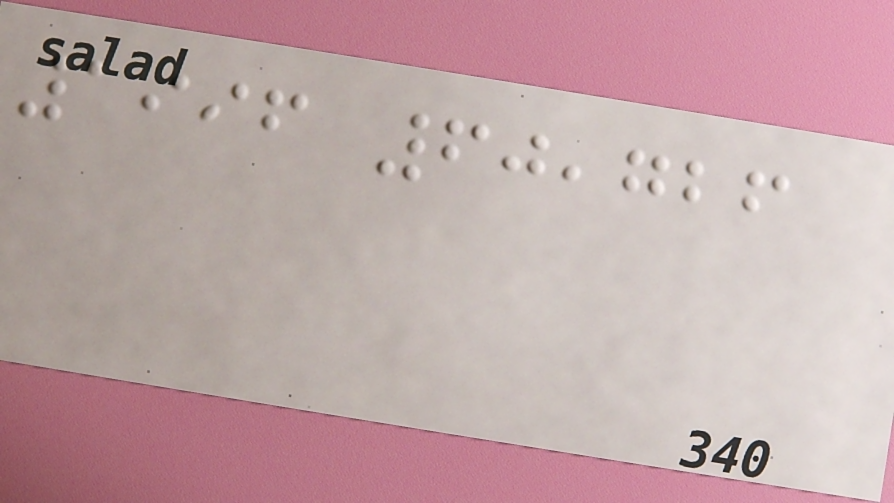1996 60,726
